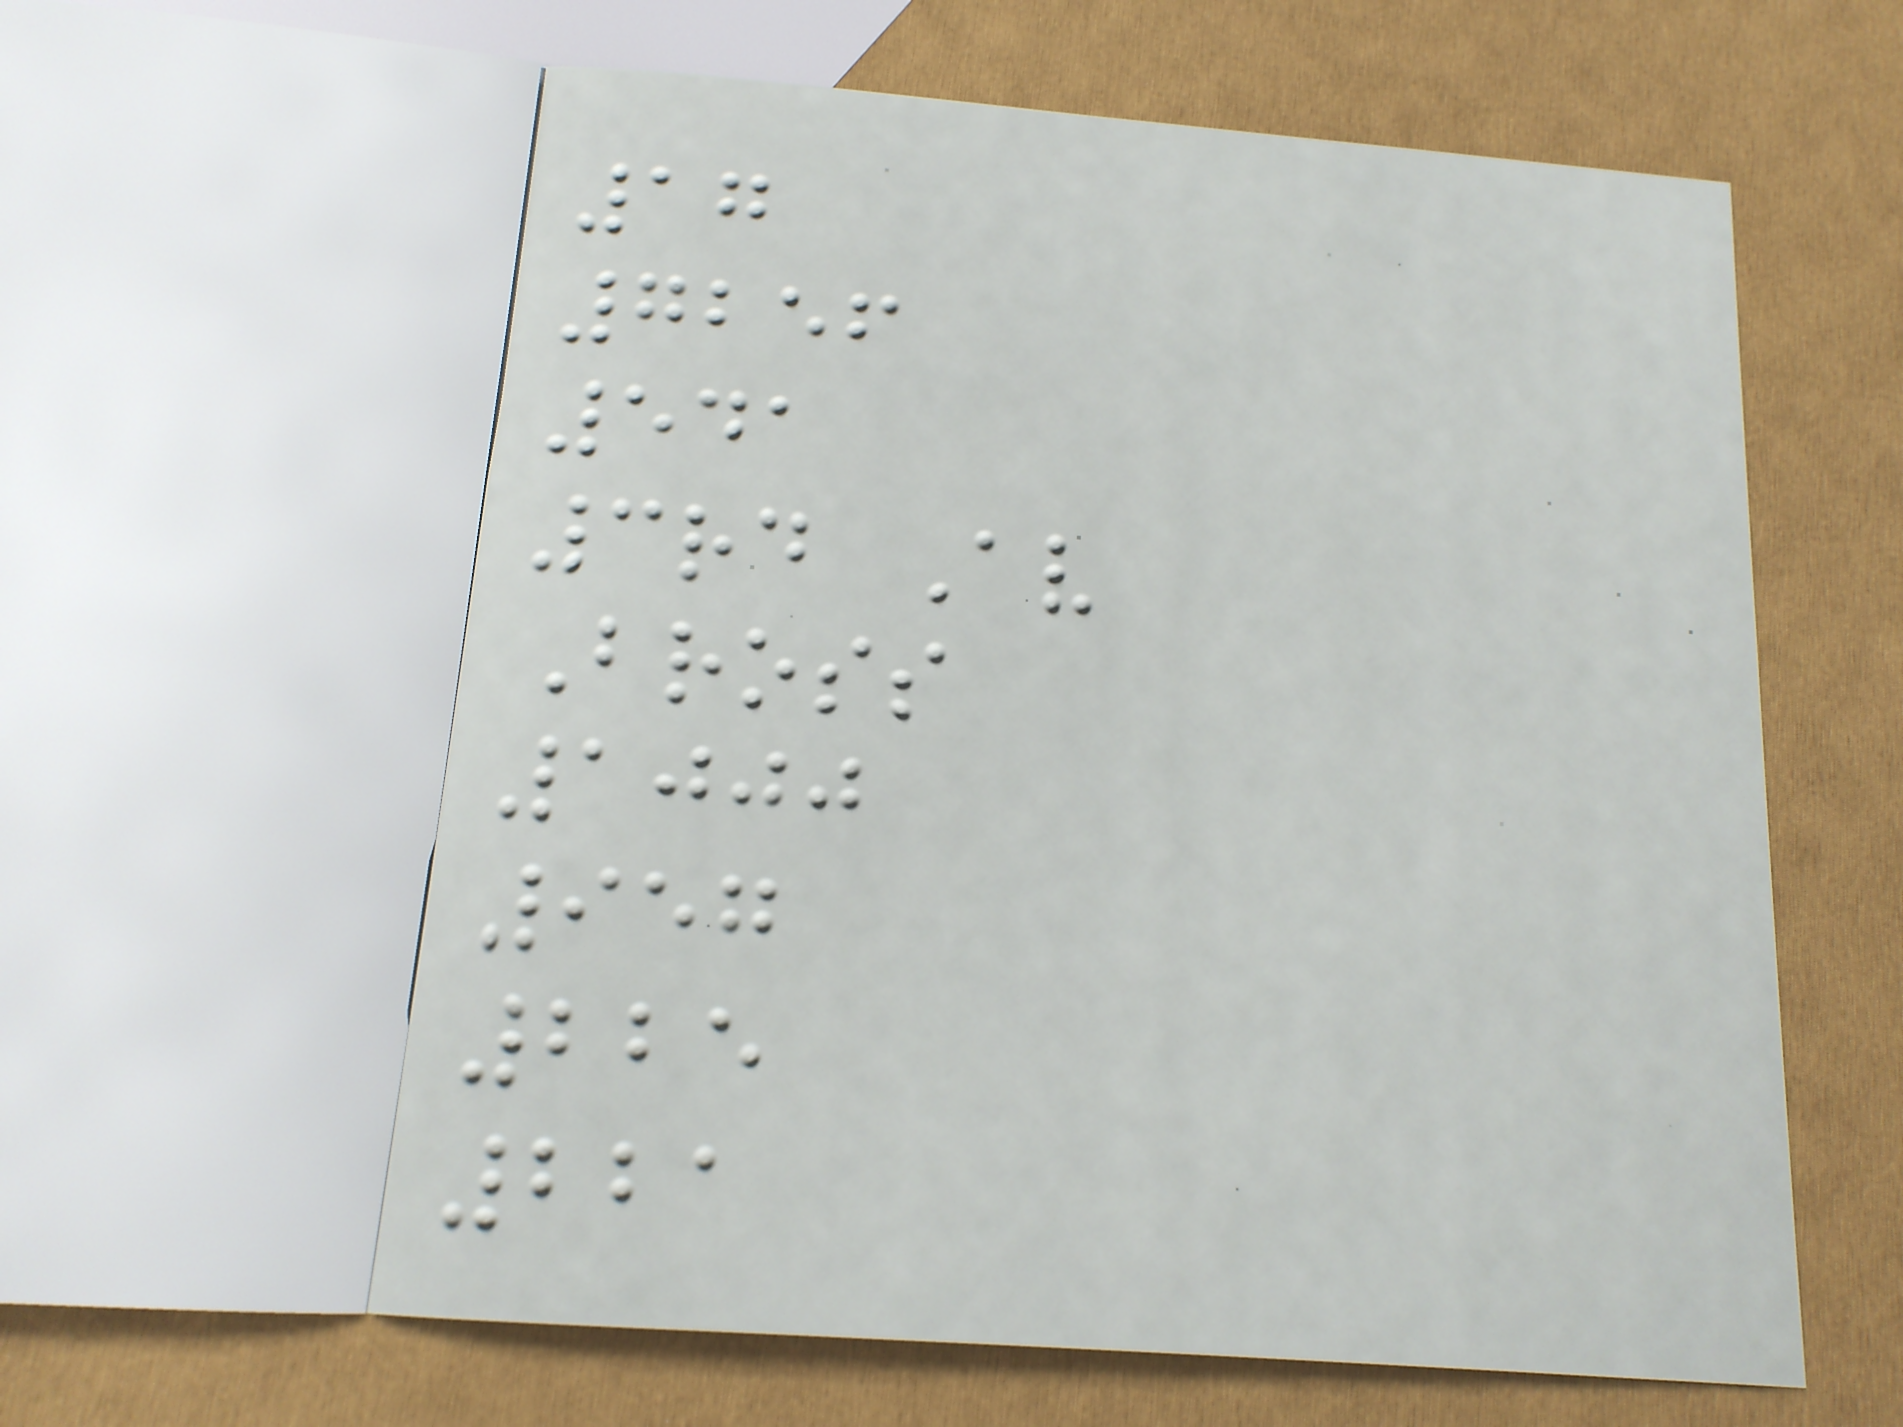17
7256
541
3rd Av
Bross
1000
957
225
221
